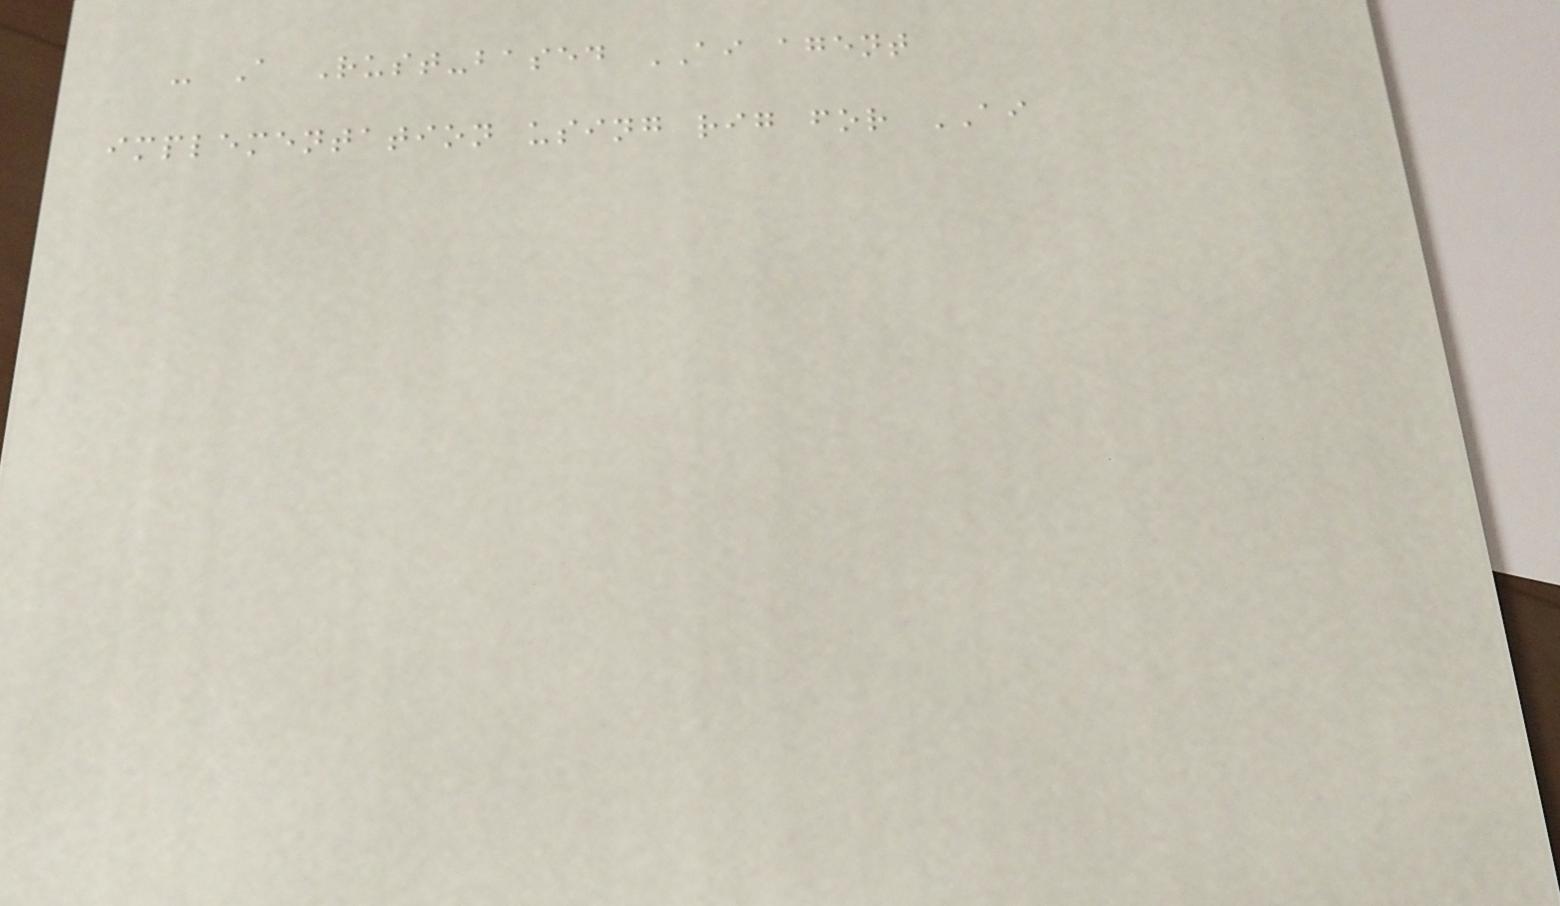- A Rust-based AI agent
implementation using rig for AI
